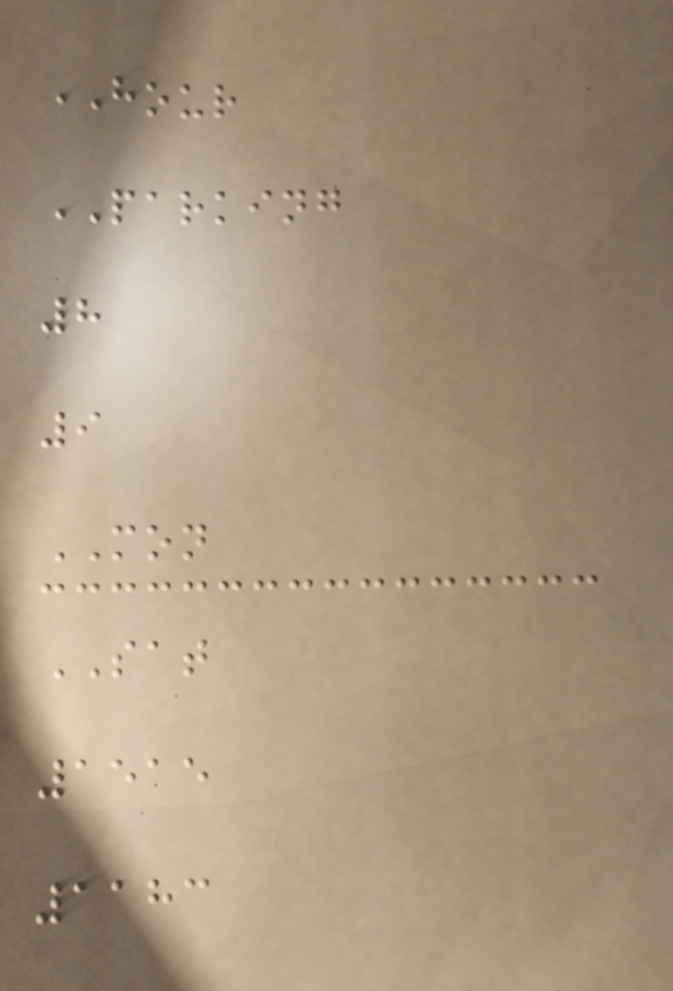HOUR
PARKING
8
9
MON
SAT
1515
1183
